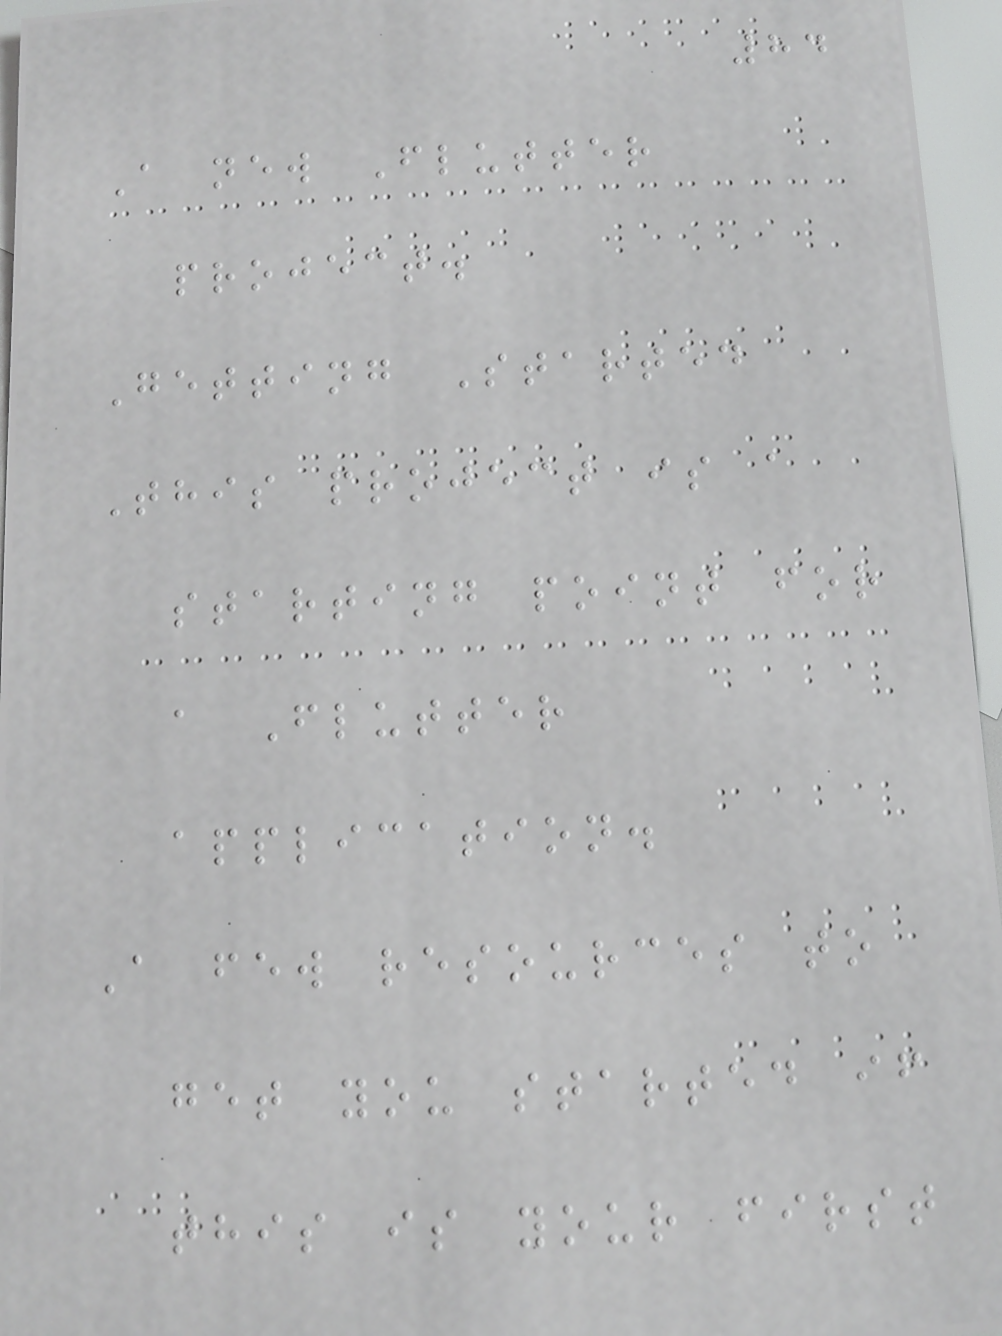84
A new Flutter
project.
Getting Started
This project is a
starting point for
a Flutter
application.
A few resources to
get you started if
this is your first
